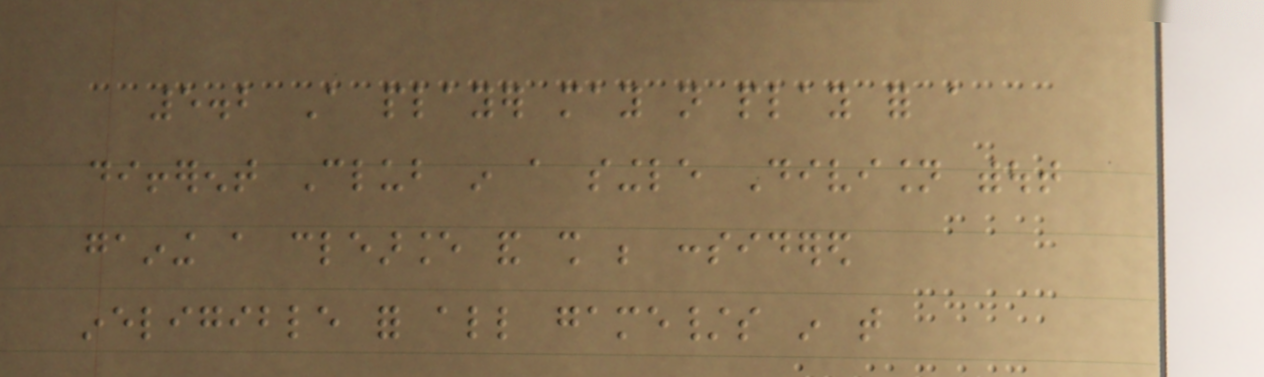5.2 A player may not play for a
different Club in a single Division without
gaining a clearance and shall be considered
ineligible for all game/s in that
